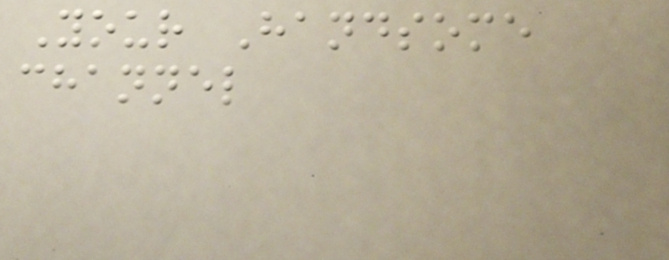Your Handsome
channel
